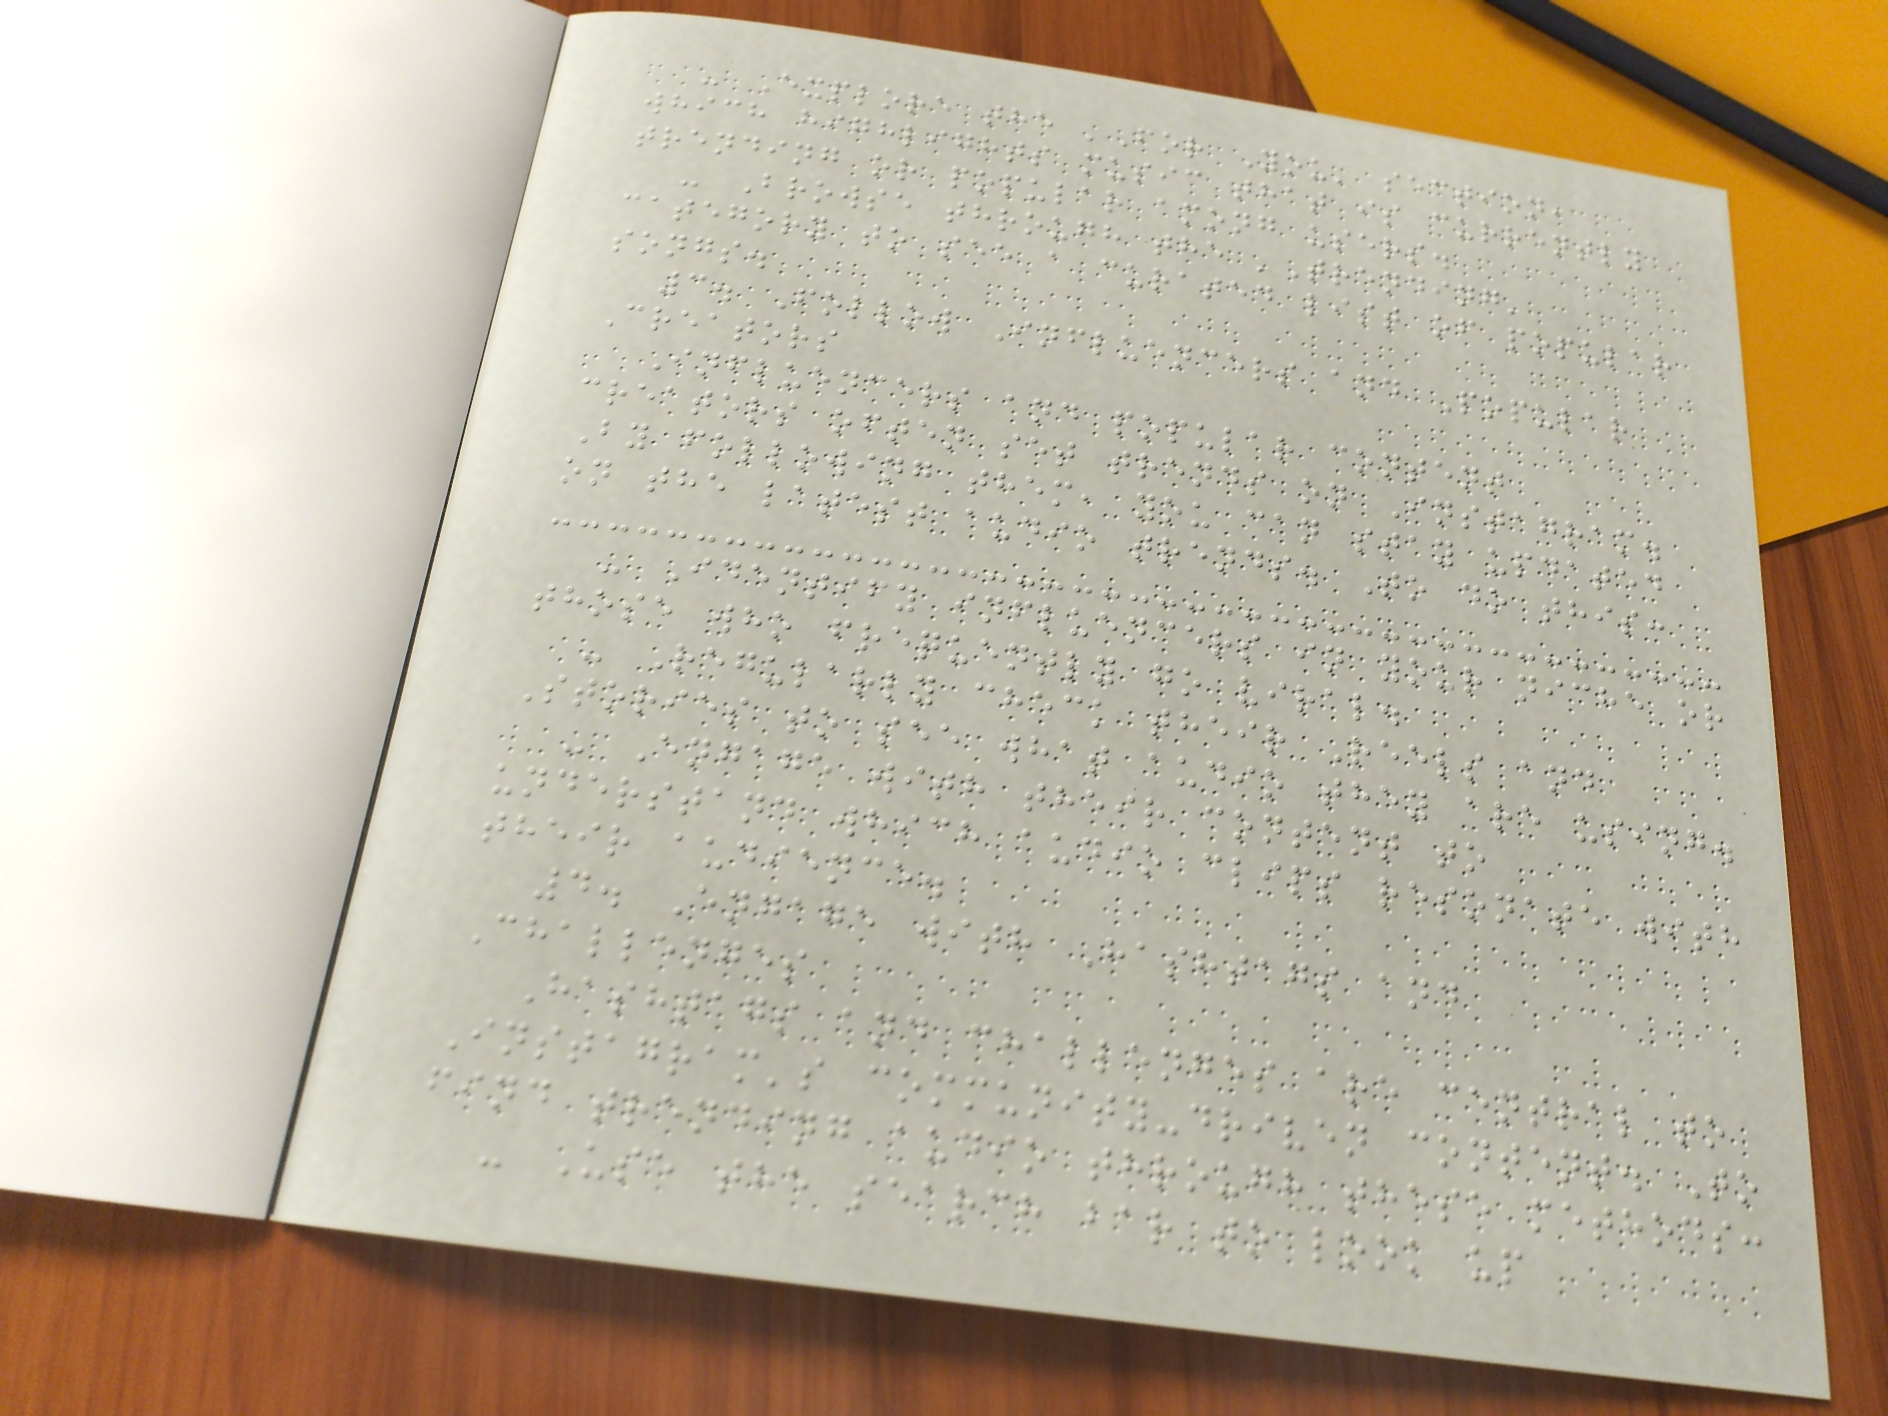- Explore the 'For You' section,
which highlights music that is currently
trending or popular among users.
- Browse through the 'Trending'
category to see a curated list of popular
songs.
3. Follow Influencers and Popular
Creators
Influencers and popular content
creators often set trends on Instagram.
By following them, you can stay updated
on the latest audio trends. To do this:
- Identify influencers in your niche or
those who frequently go viral.
- Regularly check their Reels and
Stories to see what audio they are using.
- Engage with their content to
understand which audio clips resonate with
their audience.
4. Engage with Hashtags and
Challenges
Hashtags and challenges are central to
Instagram's community-driven content. To
find trending audio through these methods:
- Use the search bar to look up
